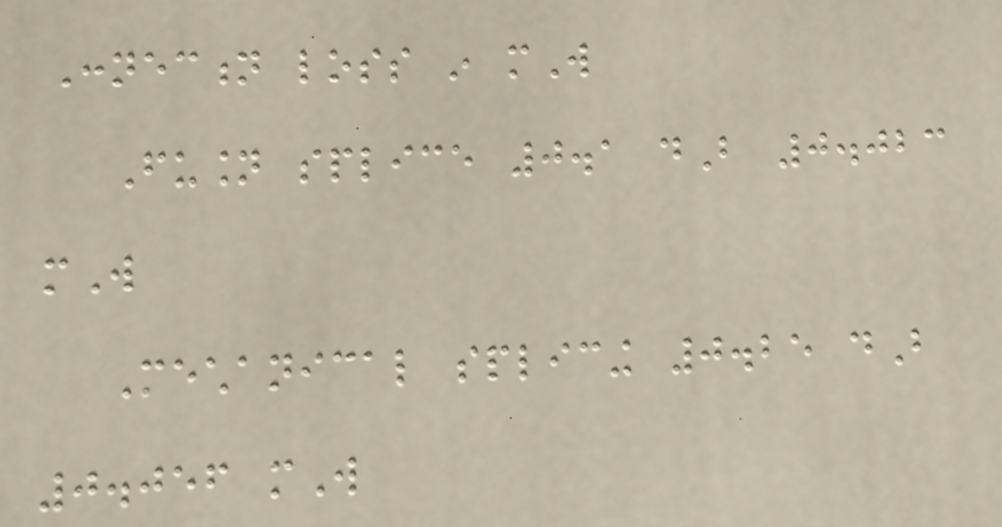Connection loss in mW
Fusion splice 0.1 dB 0.023
mW
Mechanical splicing 0.25 dB
0.056 mW
